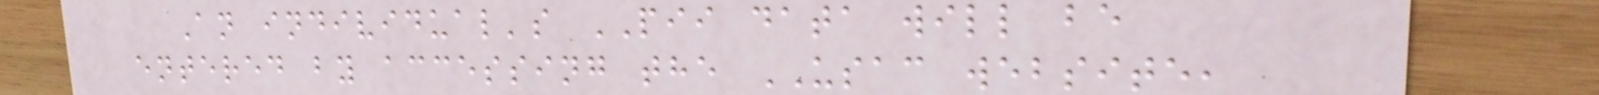An individual's PII data will be
entered by accessing the USAC website,
